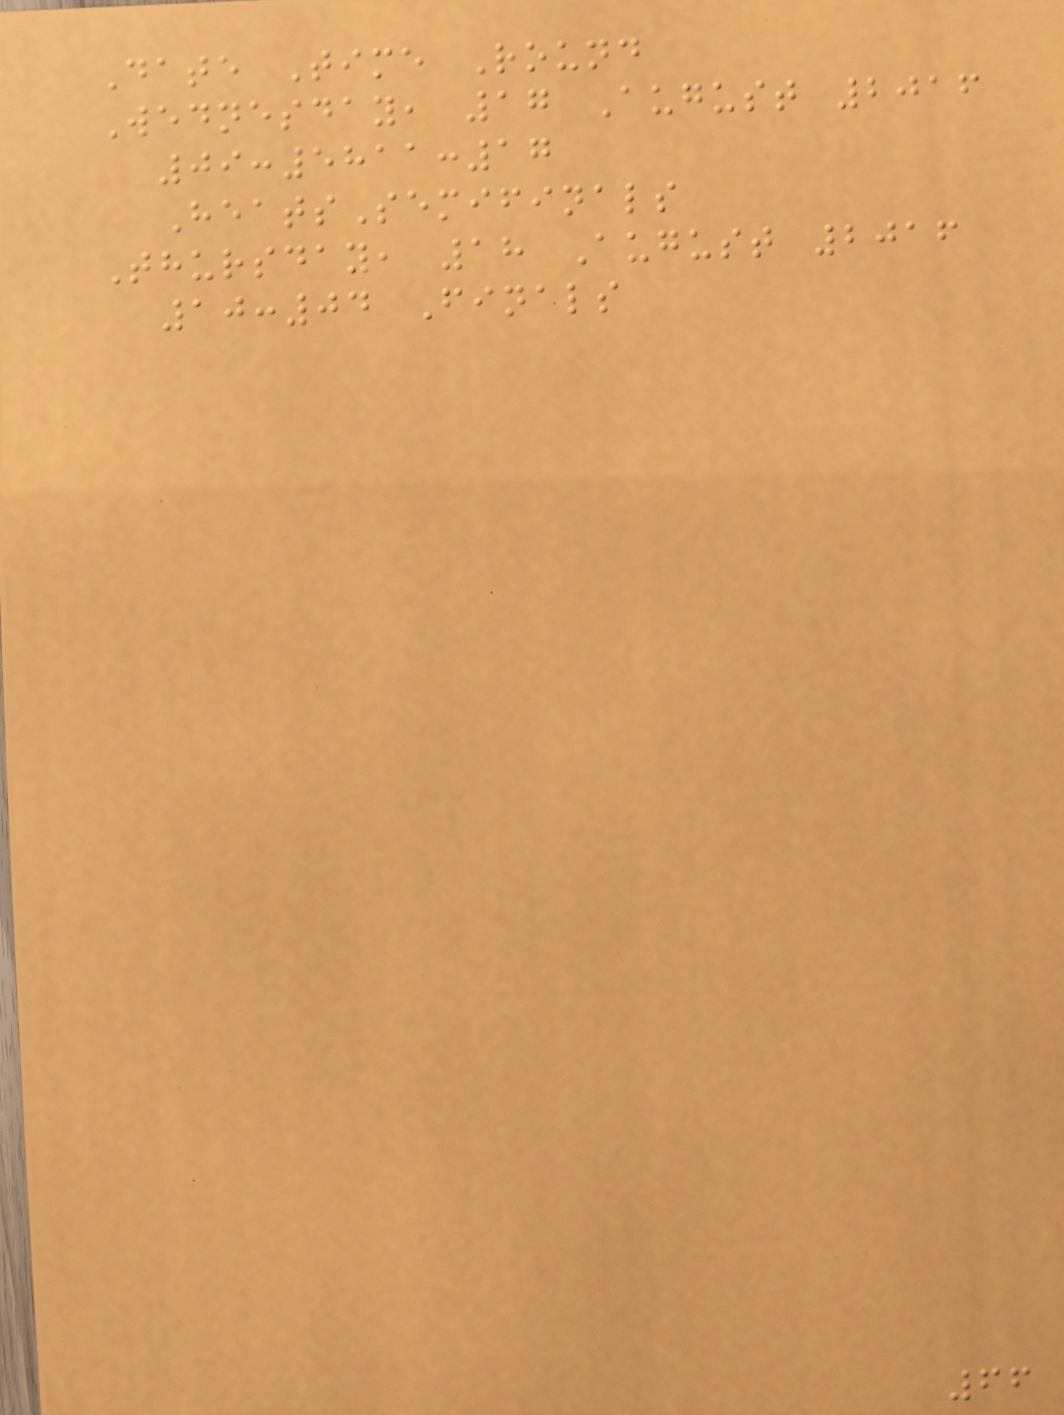Date Time Round
Wednesday, 17 August 2016
09:5811:17
HeatsSemifinals
Thursday, 18 August 2016
10:04 Finals
66
